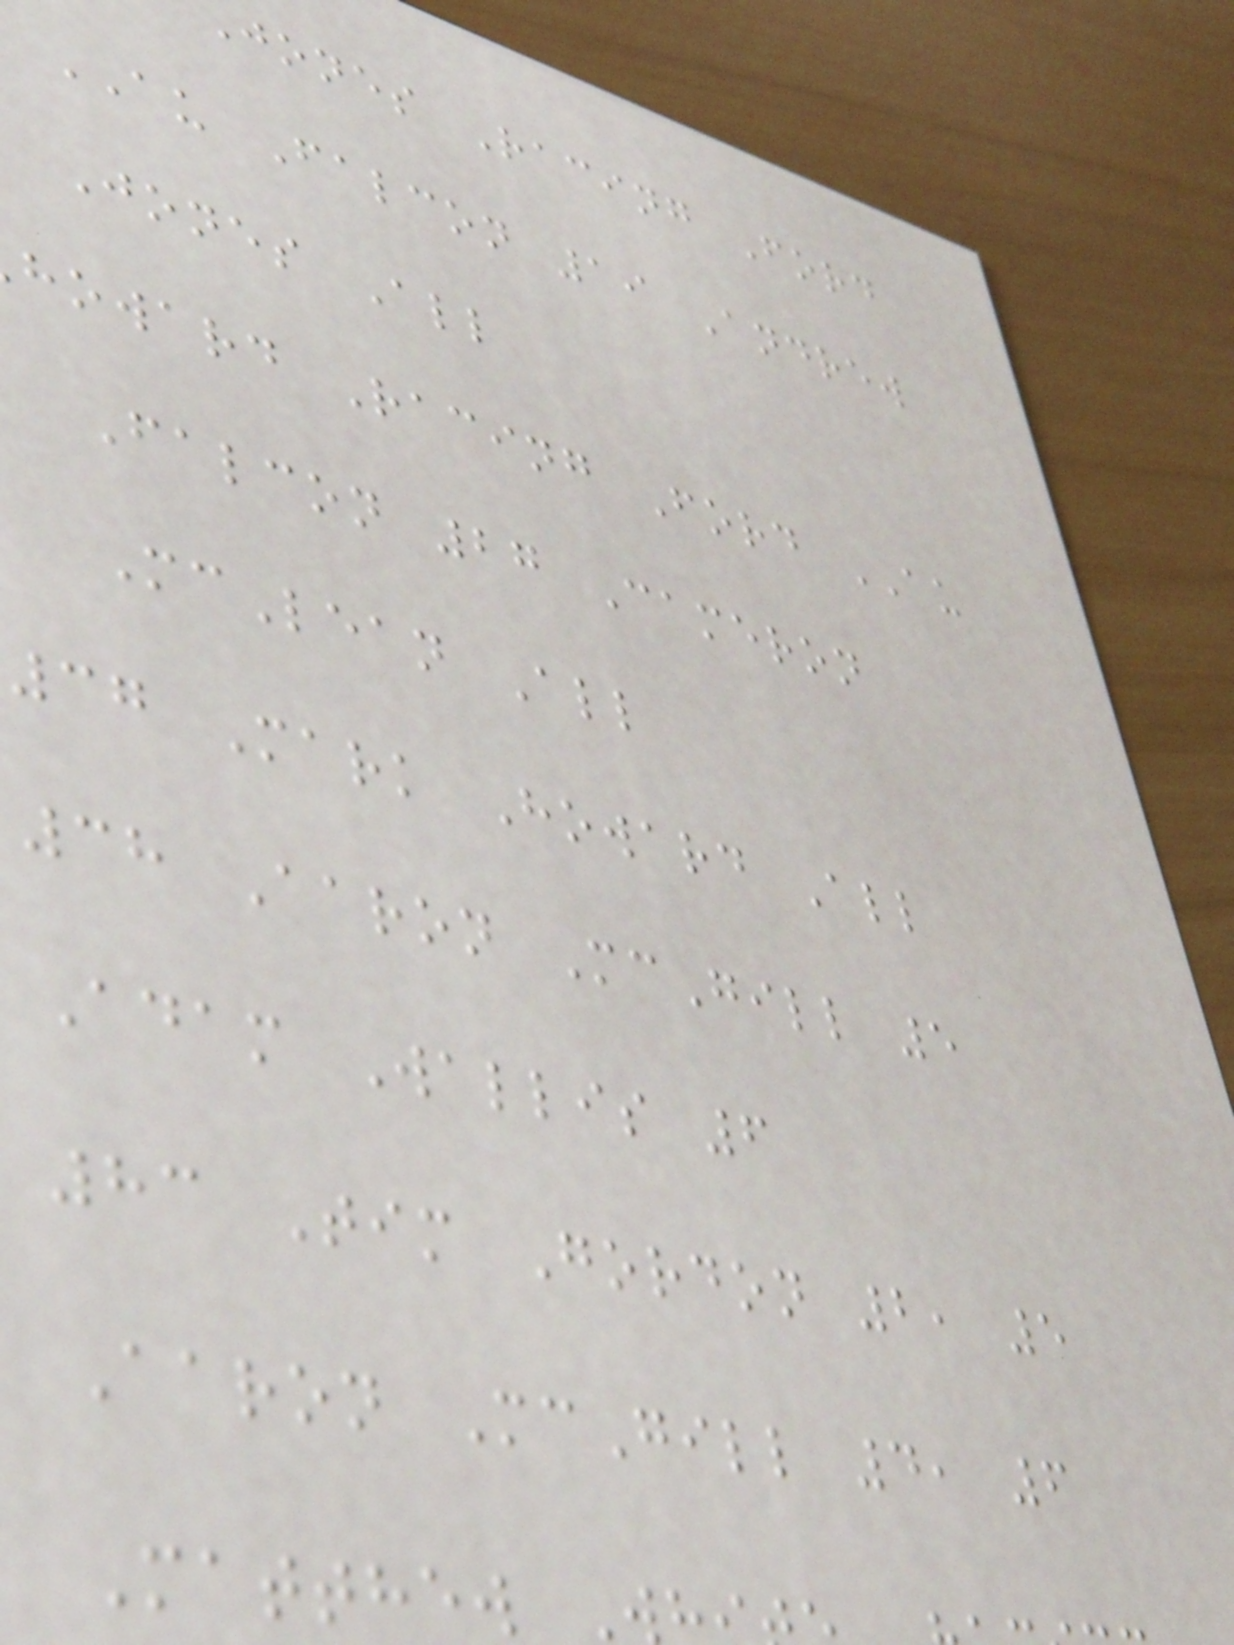jones Racing Ford
AU Falcon 19 Andrew
Jones All
howard Racing Ford AU
Falcon 27 Cameron
McLean All
37 Mark Howard All
38 Aaron McGill 5
Adam Wallis 6
83 Tim Gordon 2, 5
Aaron McGill 4, 6
Matthew
